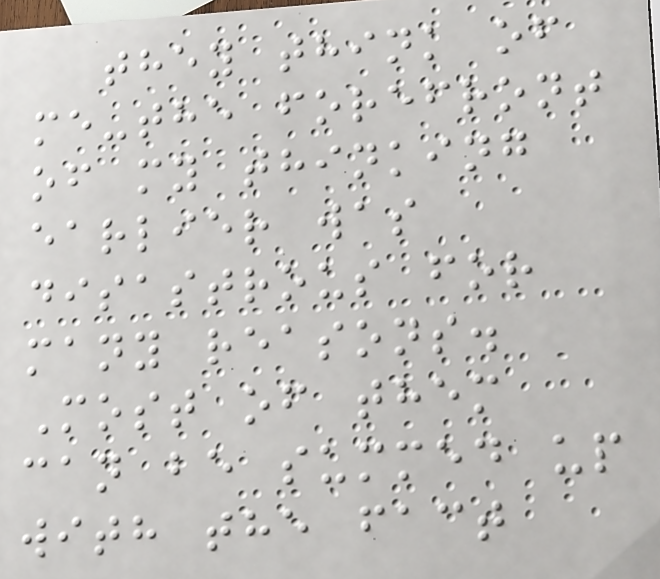they think of
me-the forefront
of my thinking
earlier was
disastrous for
many reasons.
Most of them
can be summed up
with the fact
